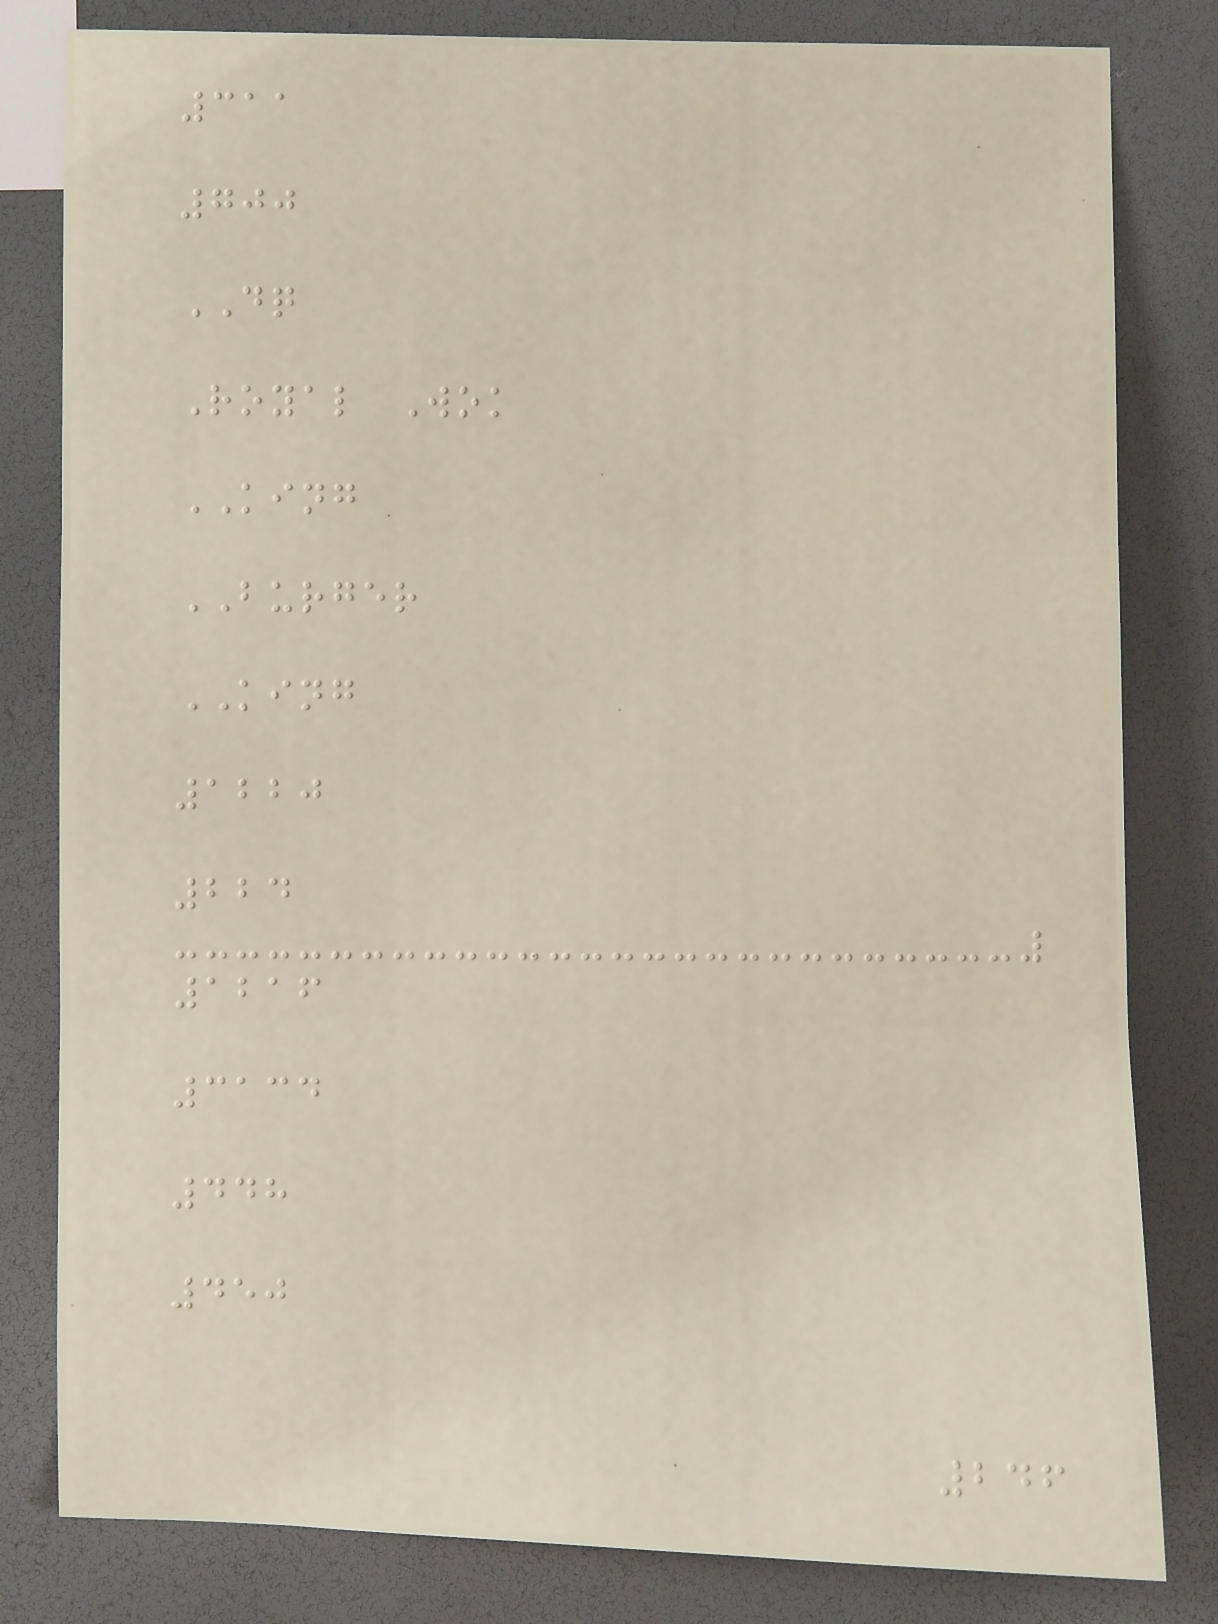311
700
DQ
Royal Wok
KING
BURGER
KING
1220
224
1216
3134
448
450
246
